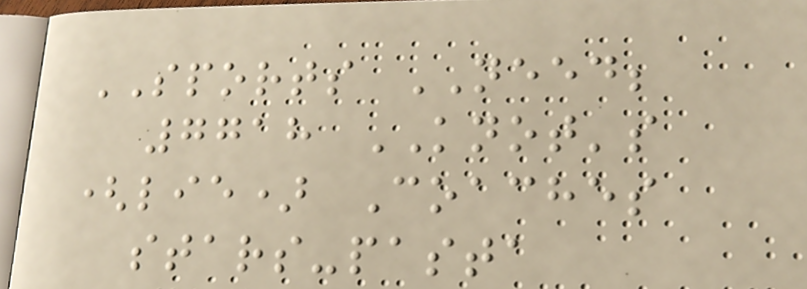SPORTS NEED;
7718 KNOT's
(lie) Coaches
stars-pasta
